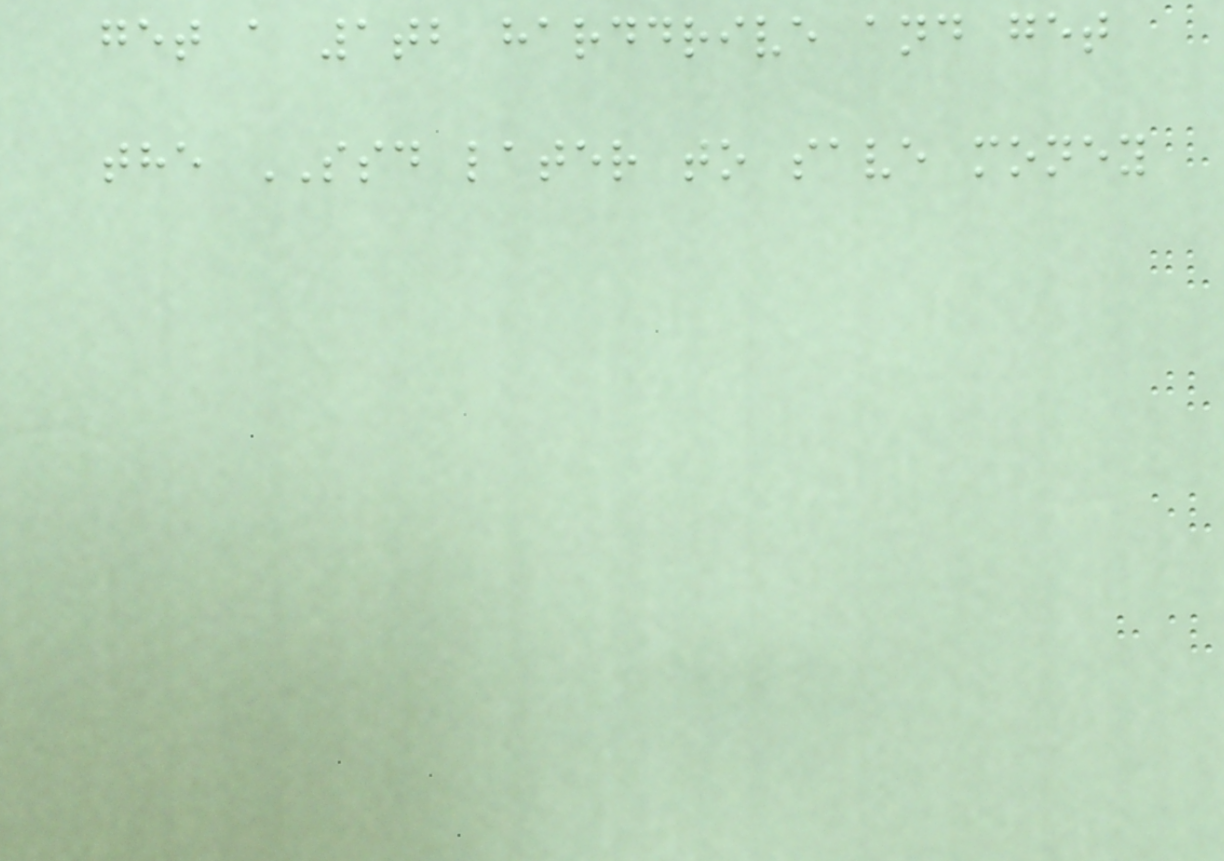get a 1tb harddrive and get
the SSD later to save money
